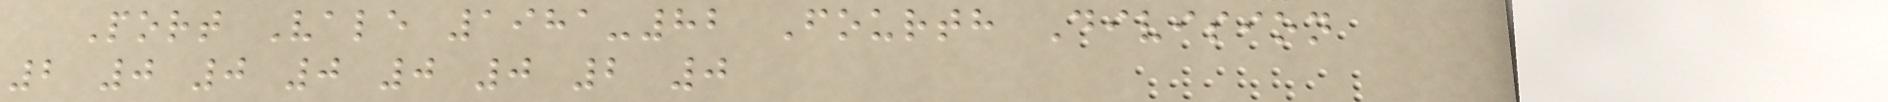Port Vale 1981-82 Fourth Division
2 0 0 0 0 0 2 0
